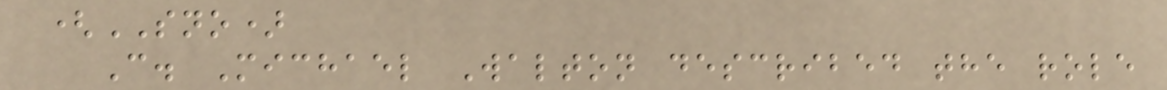(SNO)
C. Michael Walton described the role
